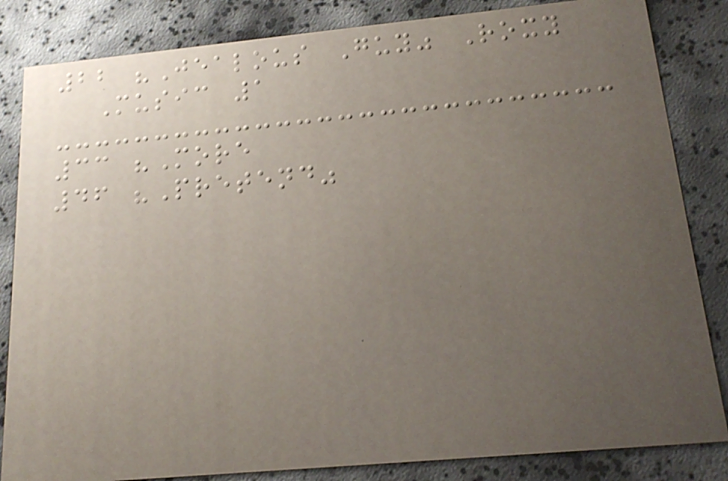22 "Jealous Guy" Roxy
Music 1
33 "More
46 "Pretend"
